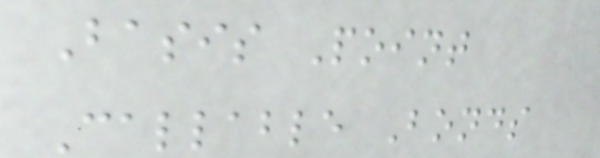Basis Point
Callable Bonds
